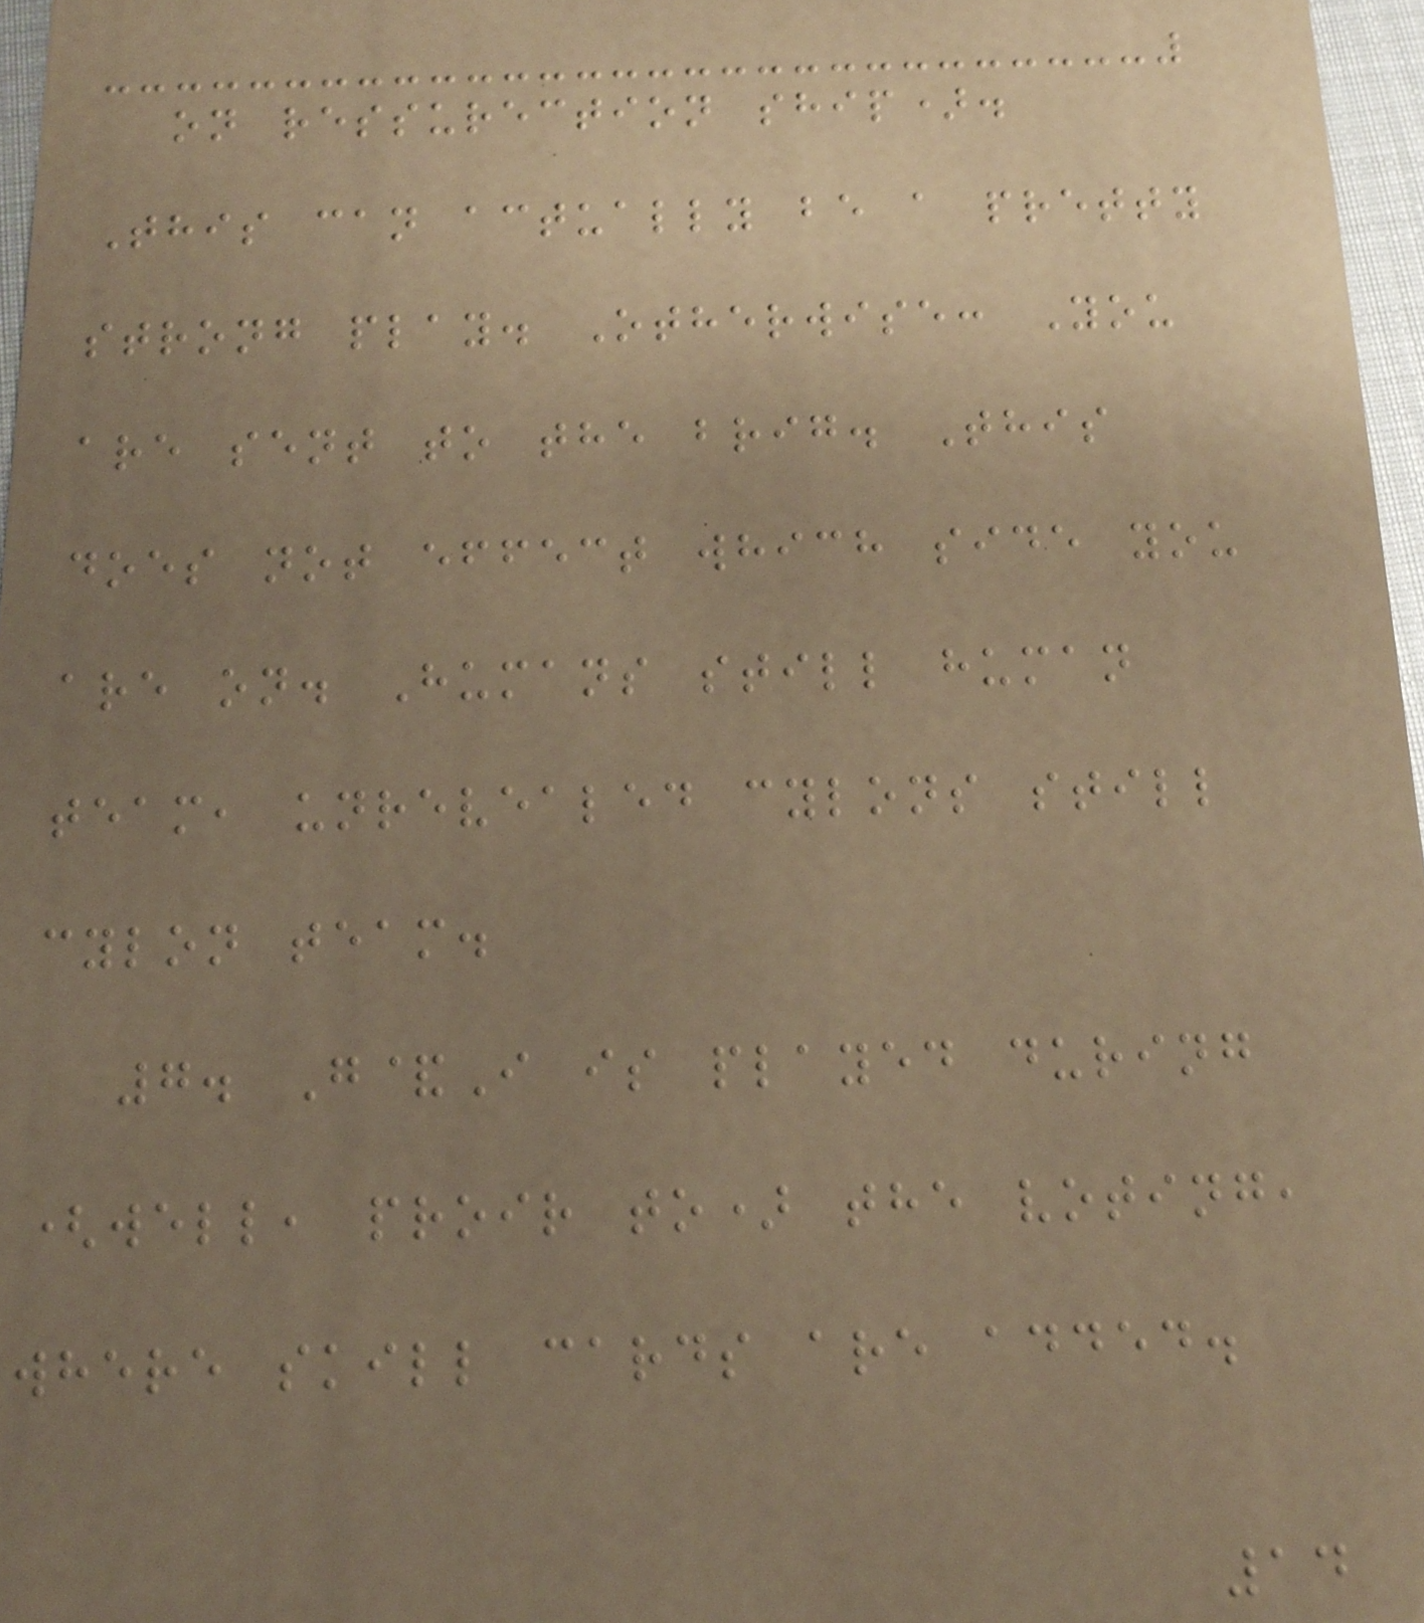on ressurection ship).
This can actually be a pretty
strong play. Otherwise: You
are sent to the brig. This
does not effect which side you
are on. Humans still human
team, unrevealed cylons still
cylon team.
7. G&I is played during
(well, proir to) the voting,
where skill cards are added.
14
